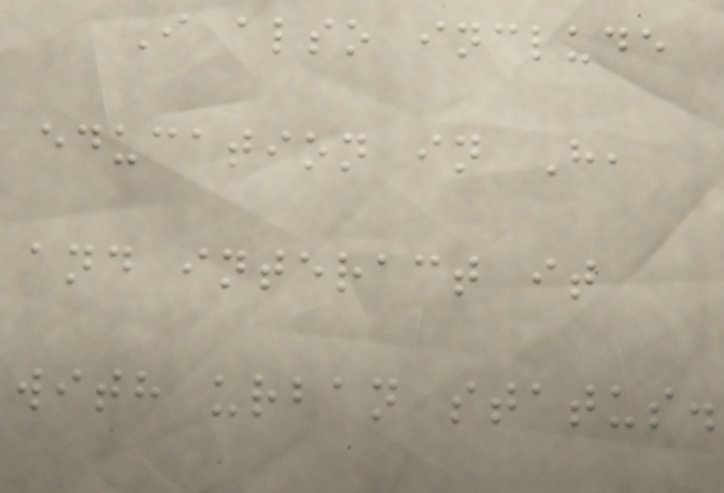I also include
education in H,
and interact it
with urban status.
